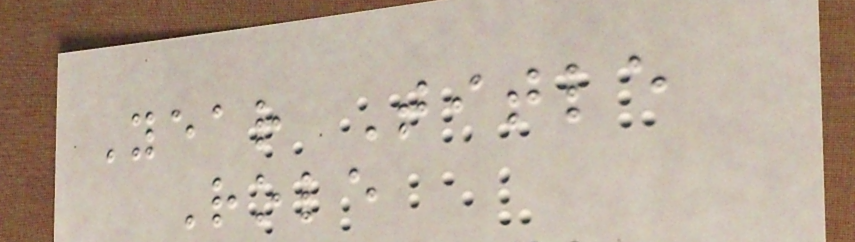Year Title
Role
